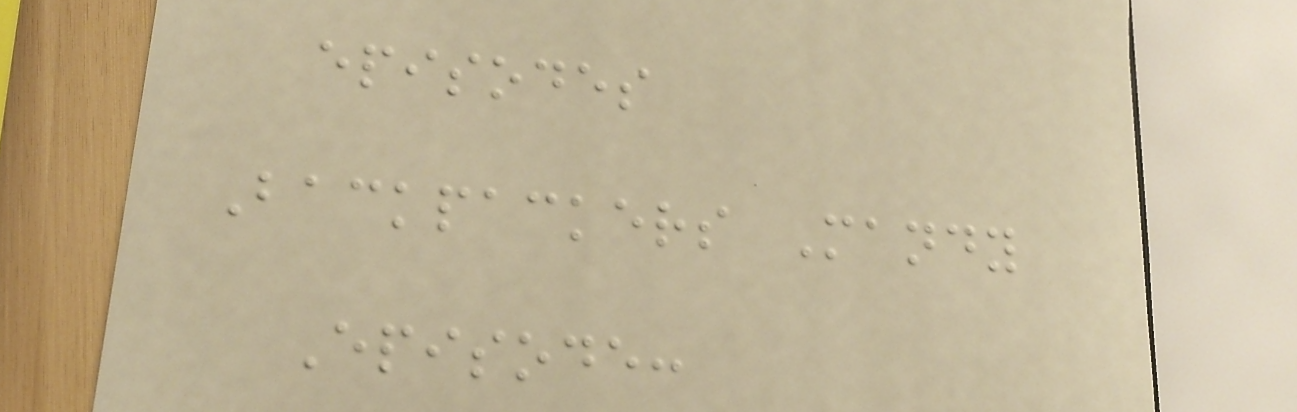episodes
Backpackers Mandy
Episode:
